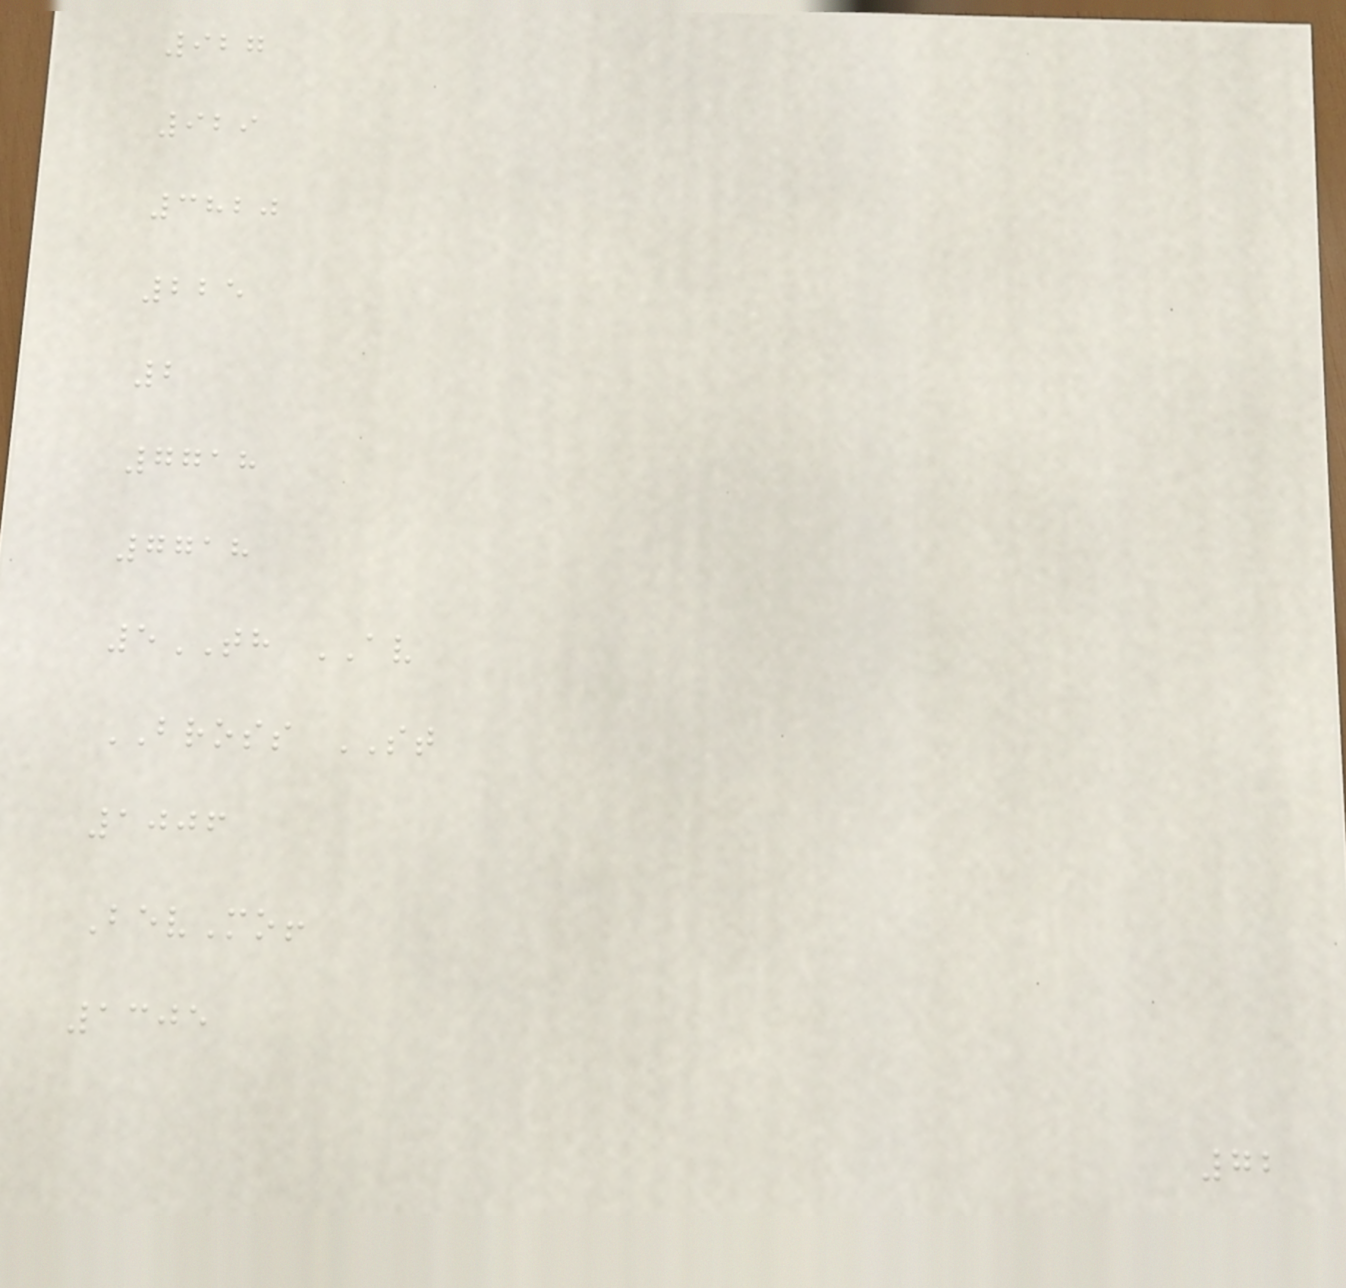927
929
3820
225
2
7718
7718
5TH AV
BROSS ST
1006
BevMo!
1305
72
